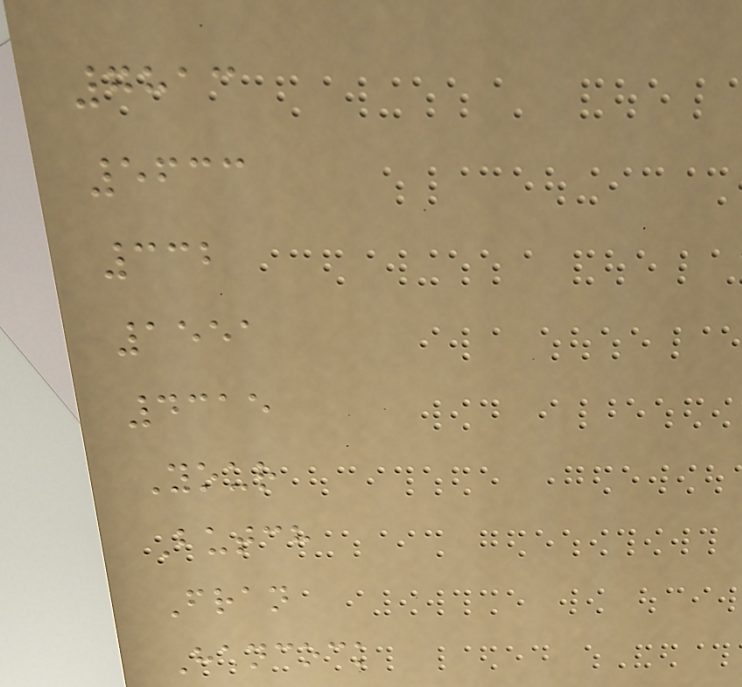7813
5633
332
1551
4315
Your
Butch
Fran
Hancock
